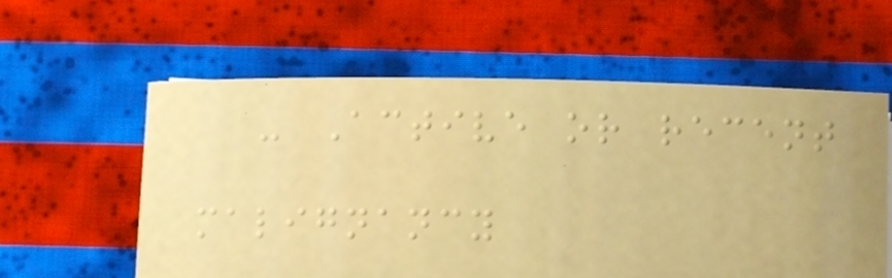- Active or recent
malignancy
